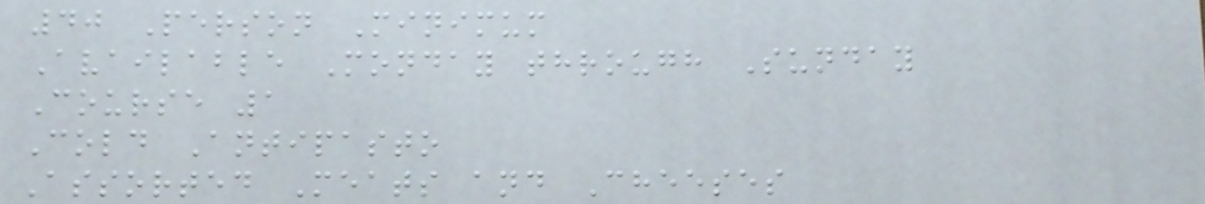40 Person Minimum
Available Monday through Sunday
Course 1
Cold Antipasto
Assorted Meats and Cheeses
